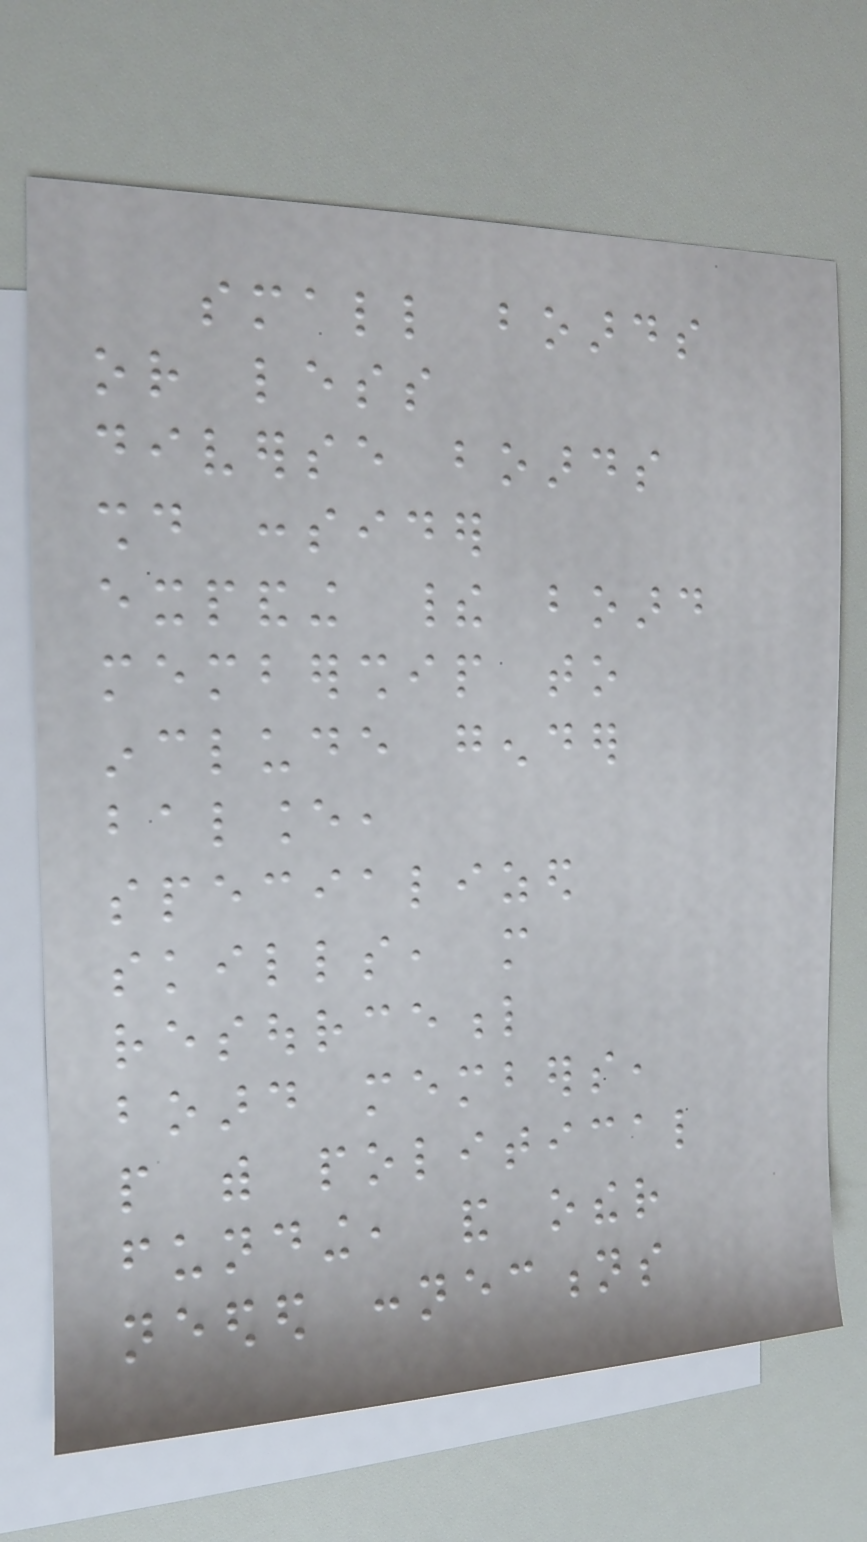small boards
or less
diverse boards
should consider
expanding their board
membership to
include gender
balance,
specialized
skills, more
resourceful
board members,
people with political
funding, and other
needed connections
